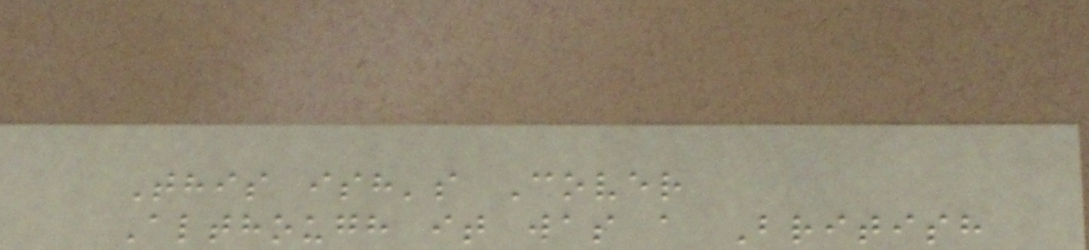This ish's Cover
Although it was a British
